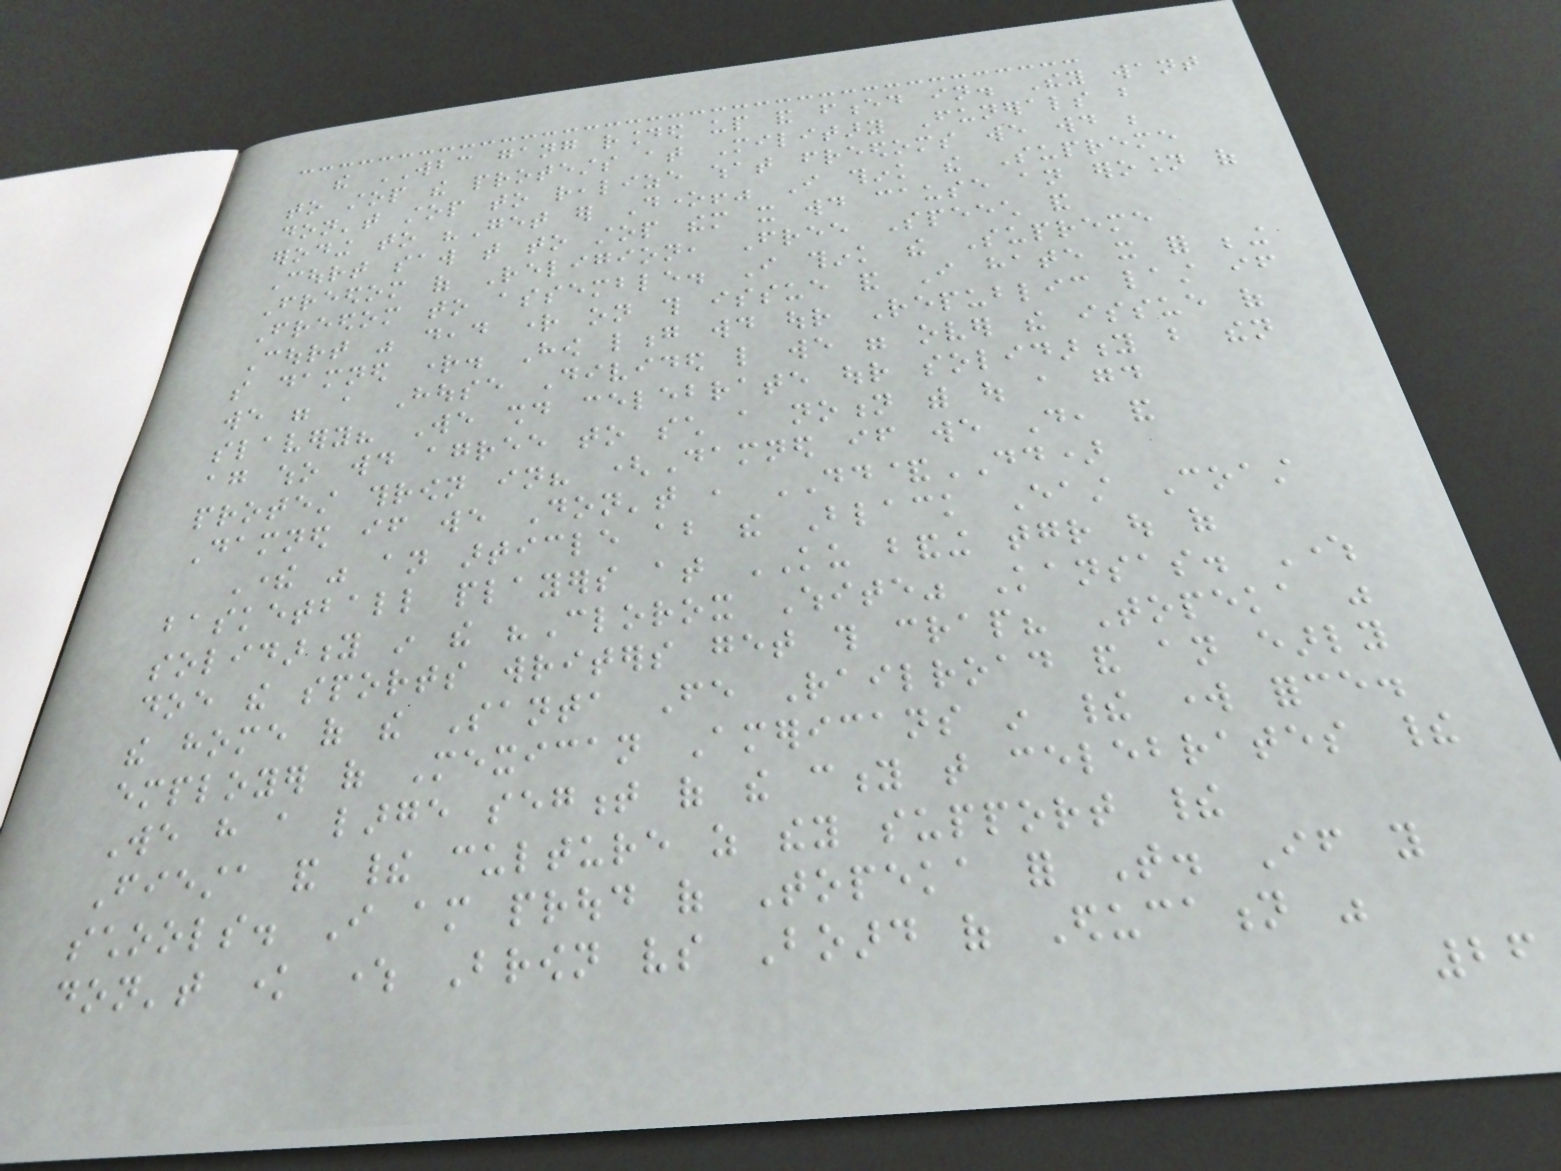the WBC gang rounded up and fenced in. They want
to stop the protests at Military Funerals but
don't stop to realize what freedoms we would be
eroding to "Get er Done!" I think the Supreme
Court saw that to stop them it would cause an erosion of
Freedom of Religion, Free Speech and
Freedom to assemble. I think the Supreme
Court was dead right on this issue and I hate it for being
so damned right. How long would our Republic last if
we were a House Divided like we were over the issue of
slavery? We should celebrate our solidarity but then
again who would agree to such a notion with out a good
protest thrown in? (Damned if we Do, and
Damned if we Don't , DD&DD)
There was an article about the Black East Coast
basketball players at KU banding together out of
solidarity in the "Clorox White" Kansas. Where
doe the sports writers get this crap? Topeka was
the home of the Santa Fe Railroad and an early
employer of Mexican Americans in their work force.
We have a large segment of the city that celebrates their
Fiesta and their culture as they support their
schools. I am proud of Topeka for That. If you
don't know where Brown vs Board of Education was
26
